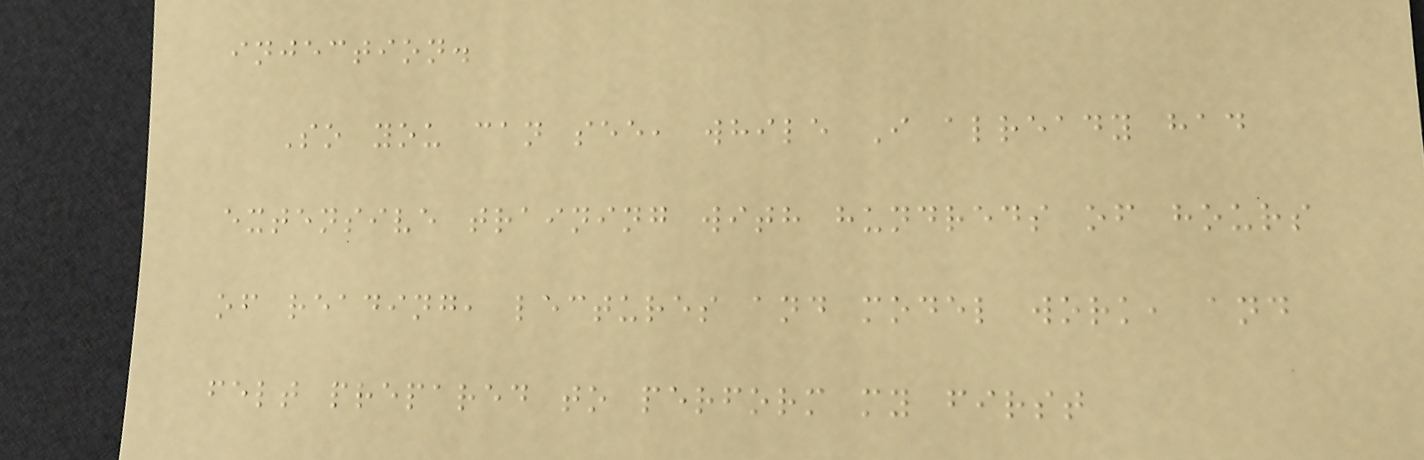injection.
So you can see, while I already had
extensive training with hundreds of hours
of reading, lectures and model work, and
felt prepared to perform my first
